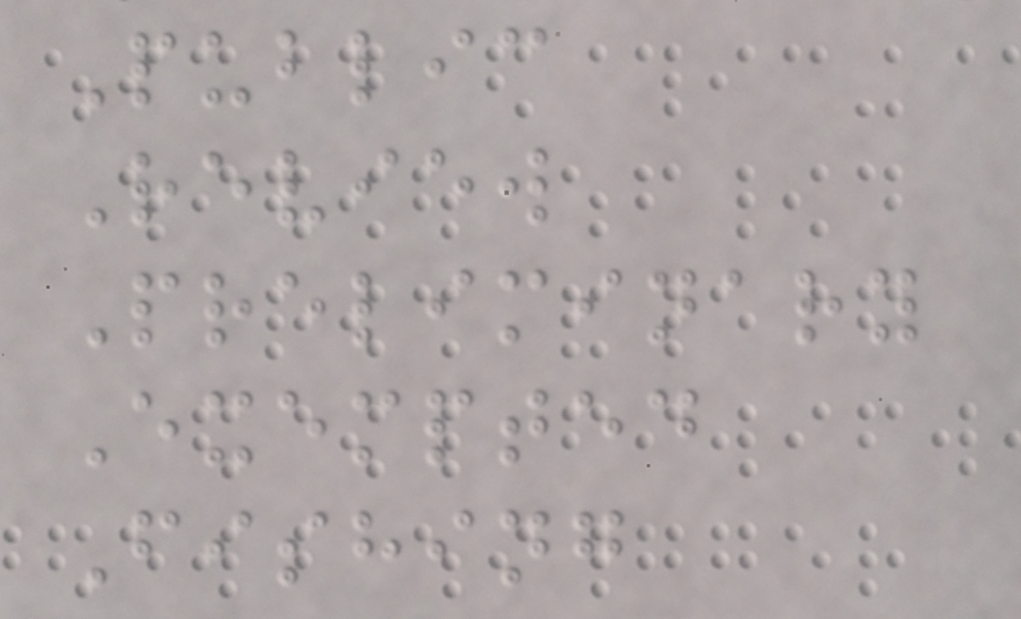Public
Review
Preliminary
Exempted
Fishing
